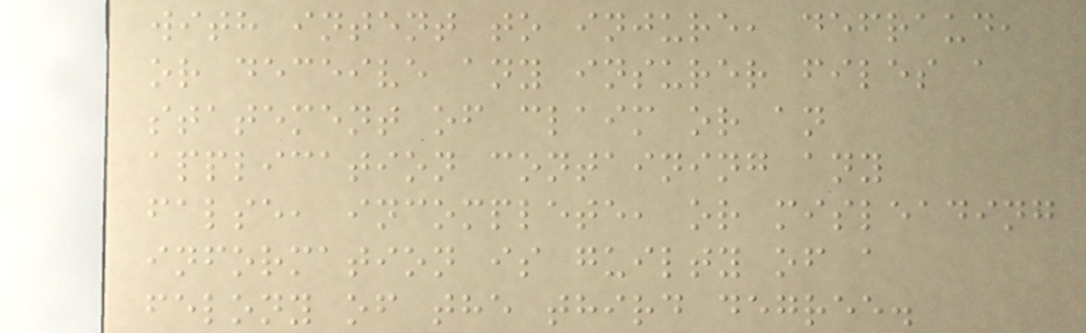with intent to injure, defraud,
or deceive any insurer files a
statement of claim or an
application containing any
false, incomplete, or misleading
information is guilty of a
felony of the third degree.
